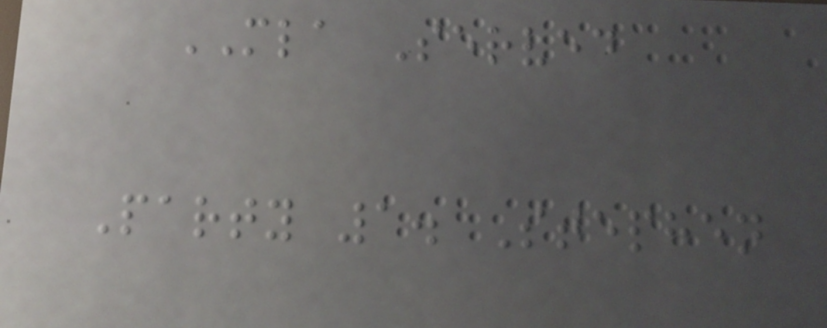MLA Served
Party 1. Stephen
